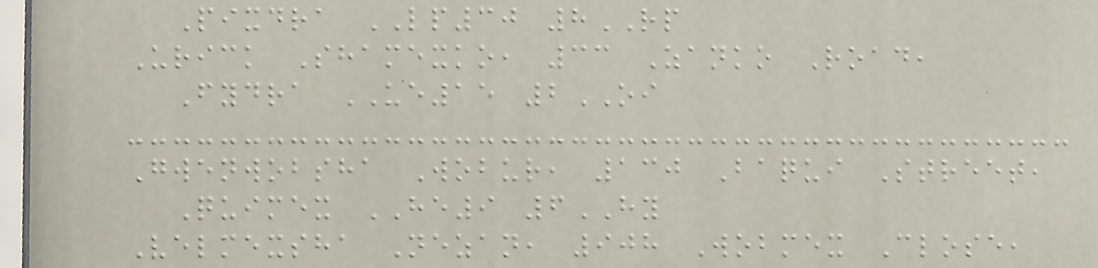Pixdra LP30 8RP
Urick Shamexko, 33 Zanko Road,
Fydra UE15 2OI
Gwenwobsha Wobur, 130 Baqui Street,
Quimex HE9 6HY
Velmexsha Nezan, 908 Wobmex Close,
